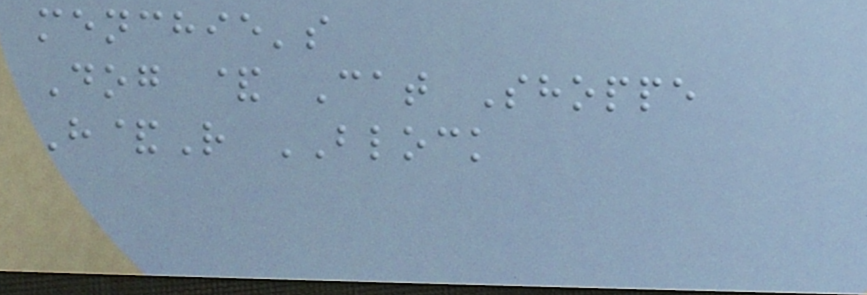menchie's
Dog & Cat Shoppe
H&R BLOCK
